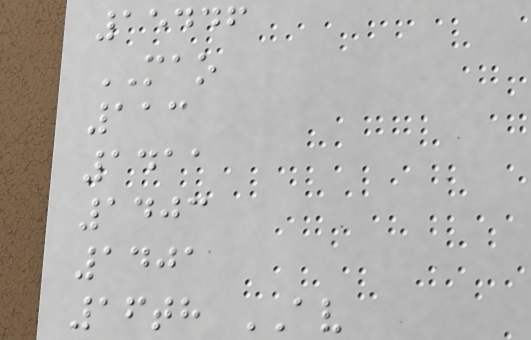15446
MAO
113
1411
1403
1401
16th AV
